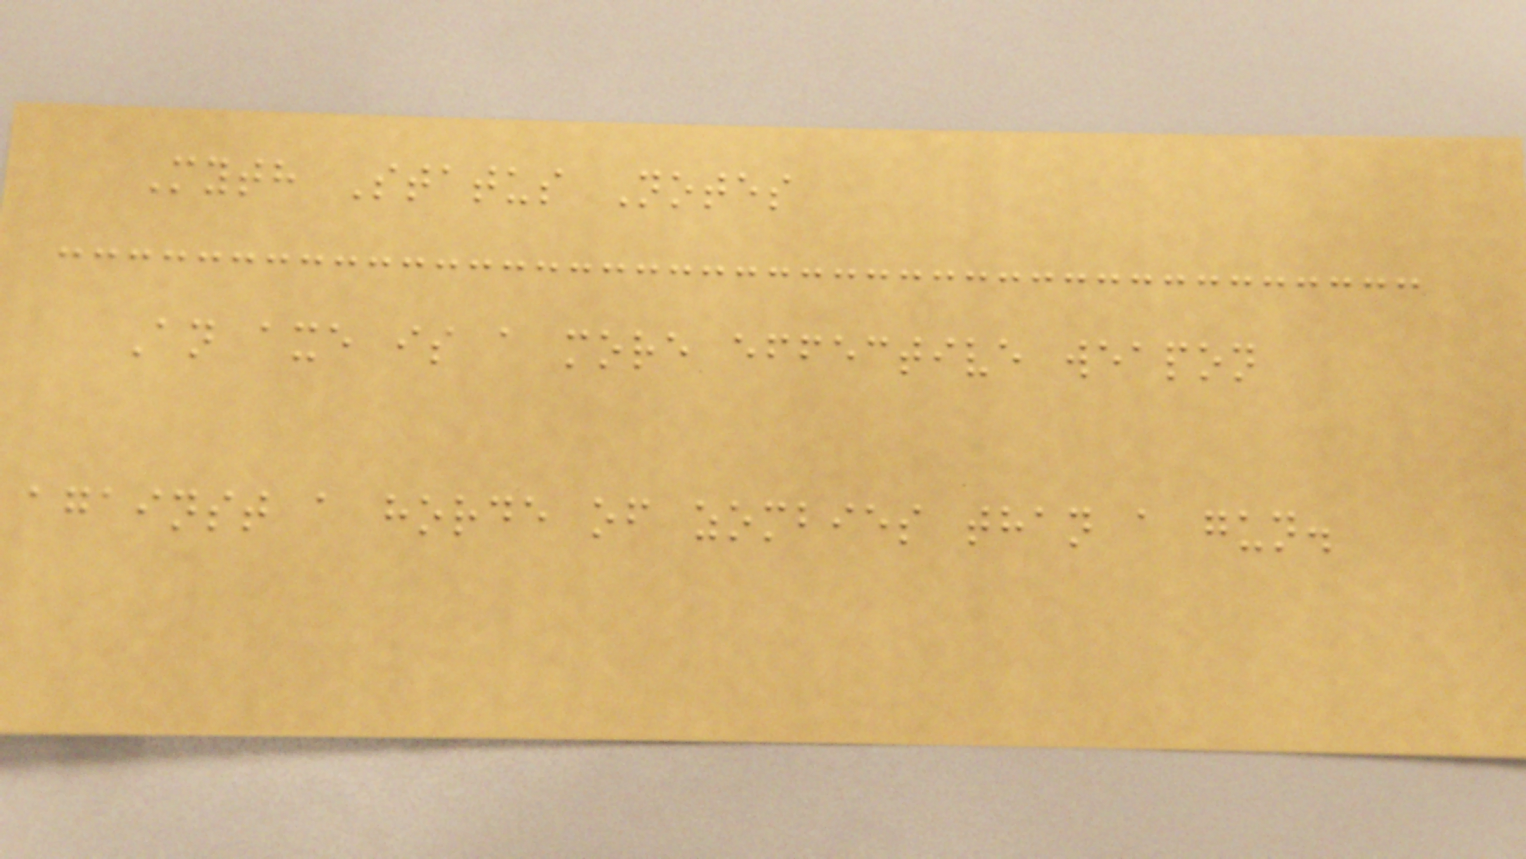Myth Status Notes
An axe is a more effective weapon
against a horde of zombies than a gun.
